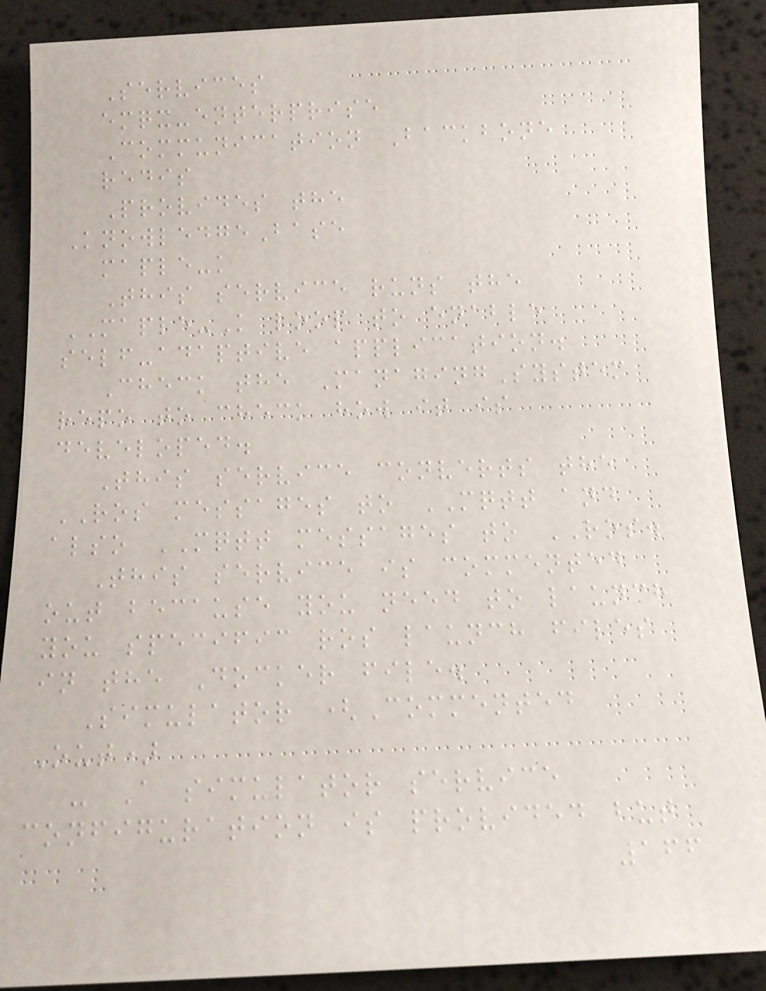Services
emqx-enterprise
Communication Backbone
redis
Provides the
KnowledgeBase
maple-k
This service runs the
MAPLE-K loop to enable
self-adaptive application.
Check the ManagingSystem
repo to check how it is
developed.
This service converts the
ROS messages to MQTT and
also MQTT messages to ROS.
This service is commented
out because you need to launch
you specific ros launch files
in the Docker file.
Simulator (Commented
Out)
- A simulator service
configuration is provided but
166
